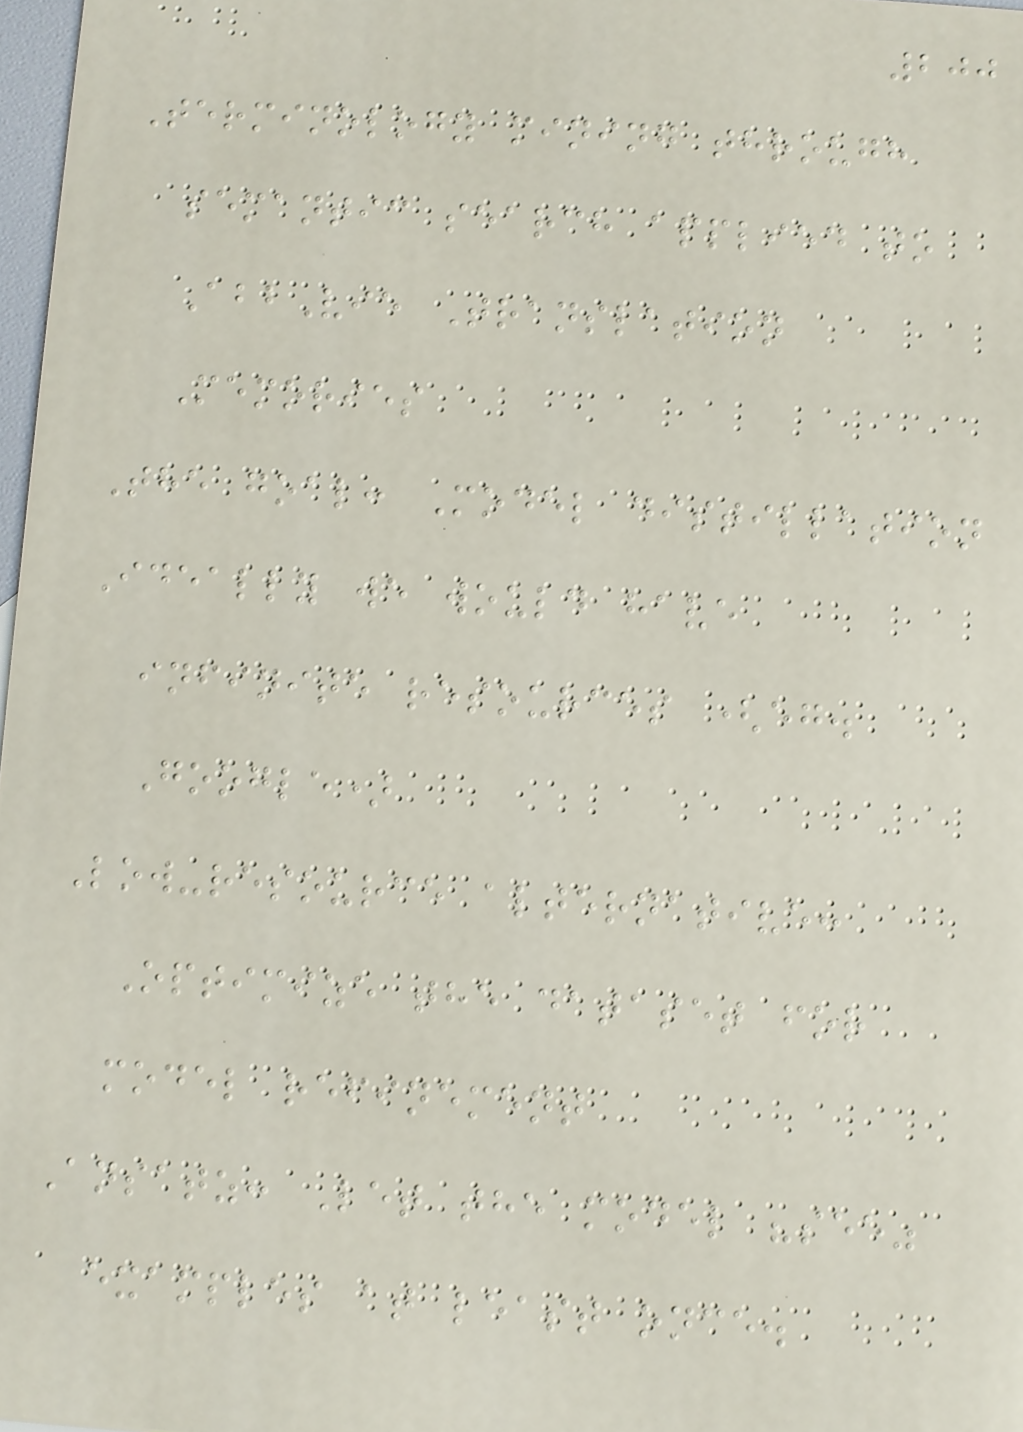200
Terminology mining through
semantic search applied to
AbbVie Translation
Memories
The goal: Model distillation
Ideally we would have
infinite resources (eg.
Google)
Low-resource alternative:
Optimize the dataset for
model refinement
Ansatz: Let the model "see"
examples at least once.
